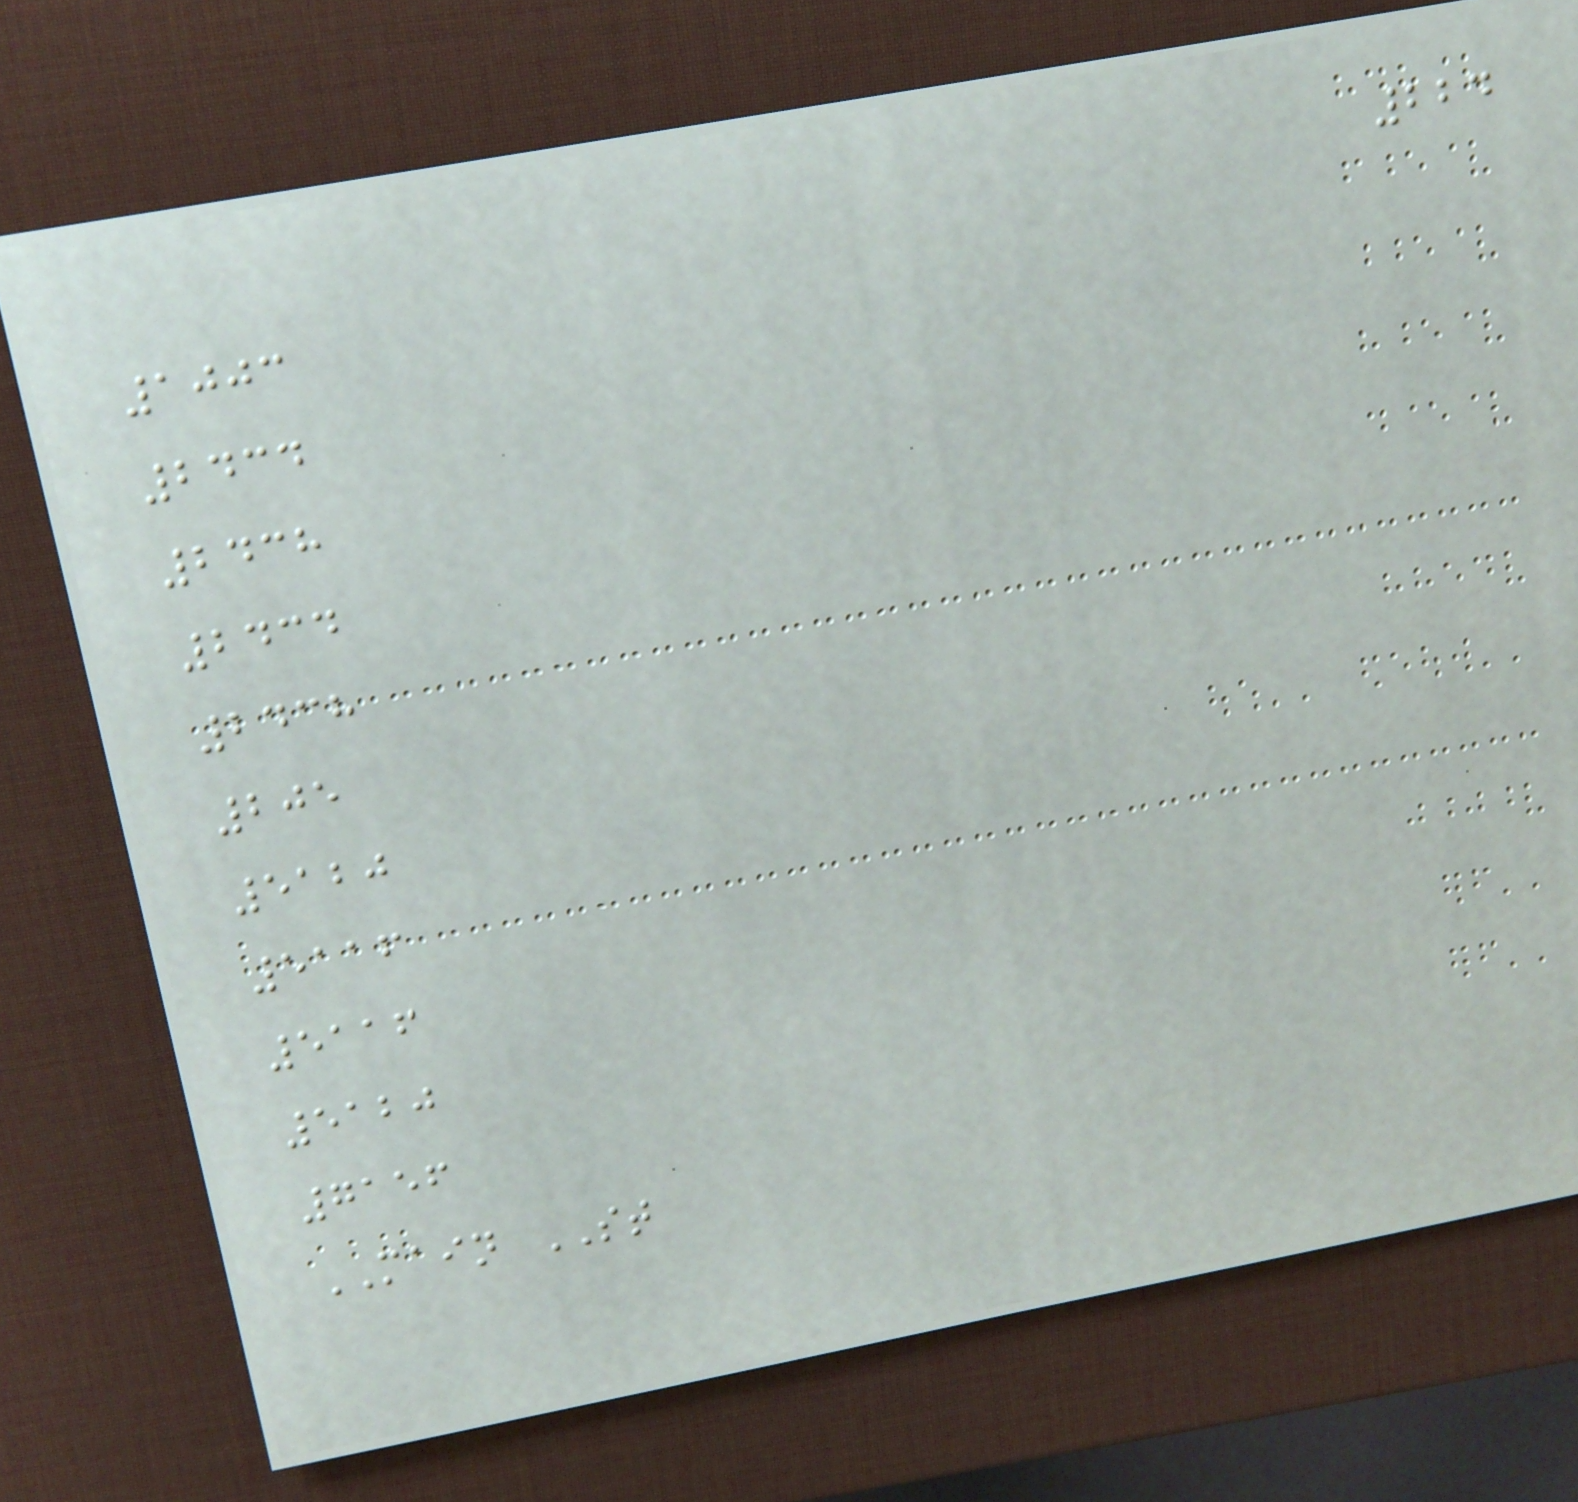224
1003
2434
2438
2434
2438
205
5120
5116
5116
5120
7156
MAIN ST
